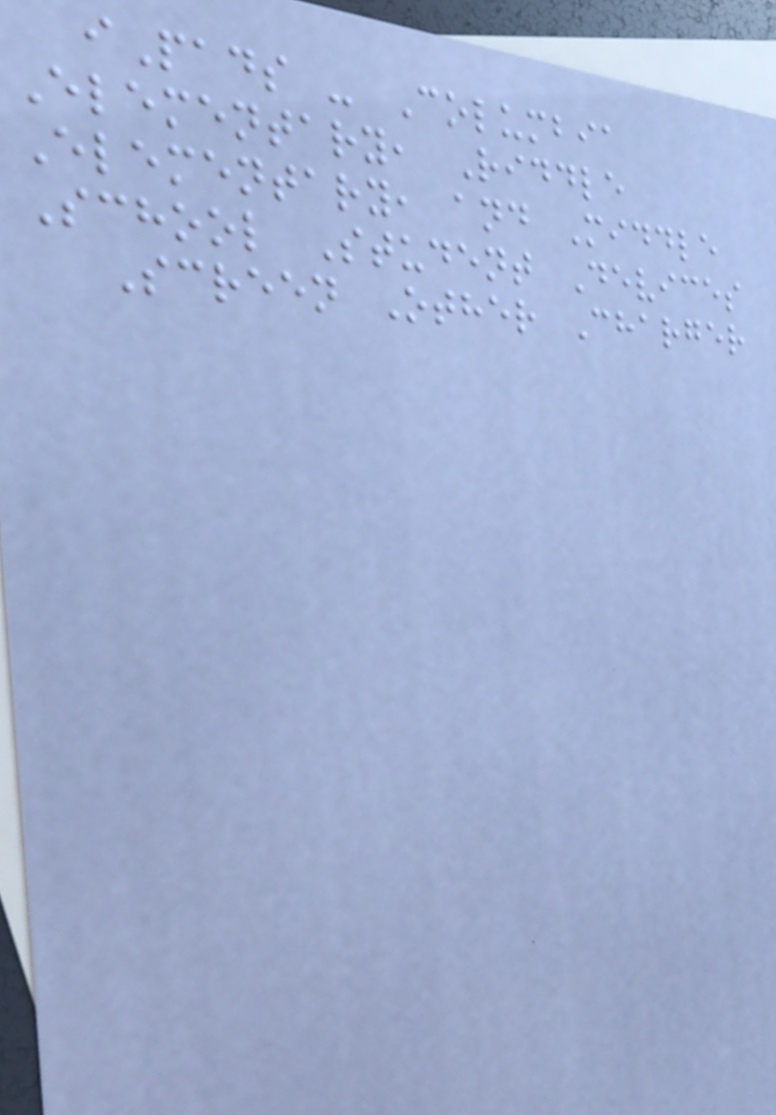iPads - Columbia
Elementary, Riddle
Elementary, and Middle
School Student Devices
Screen Other Charger
